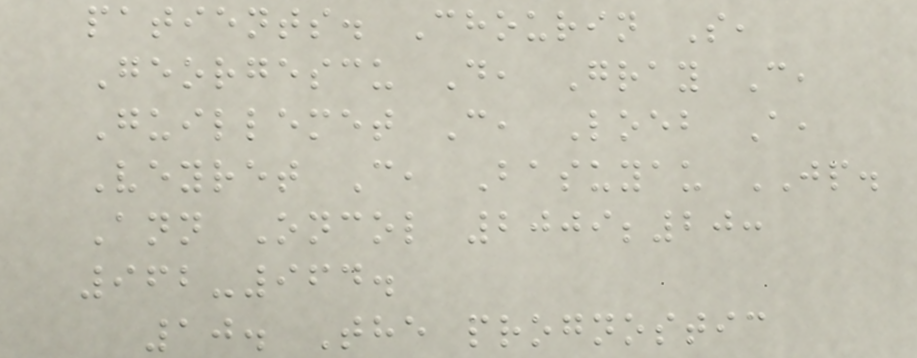patients. Chourin S,
Georgescu D, Gray C,
Guillemet C, Loeb A,
Veyret C, Basuyau JP.
Ann Oncol 2009;20:
962-964.
10. The prognostic
